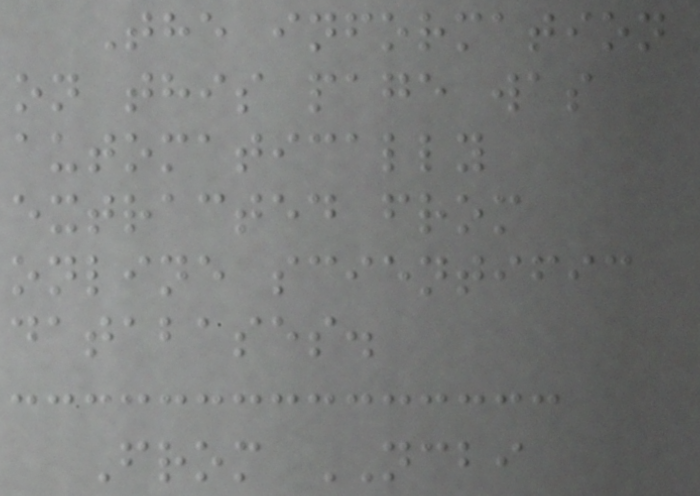The information
on this page was
automatically
extracted from
online scientific
databases.
From NCBI
